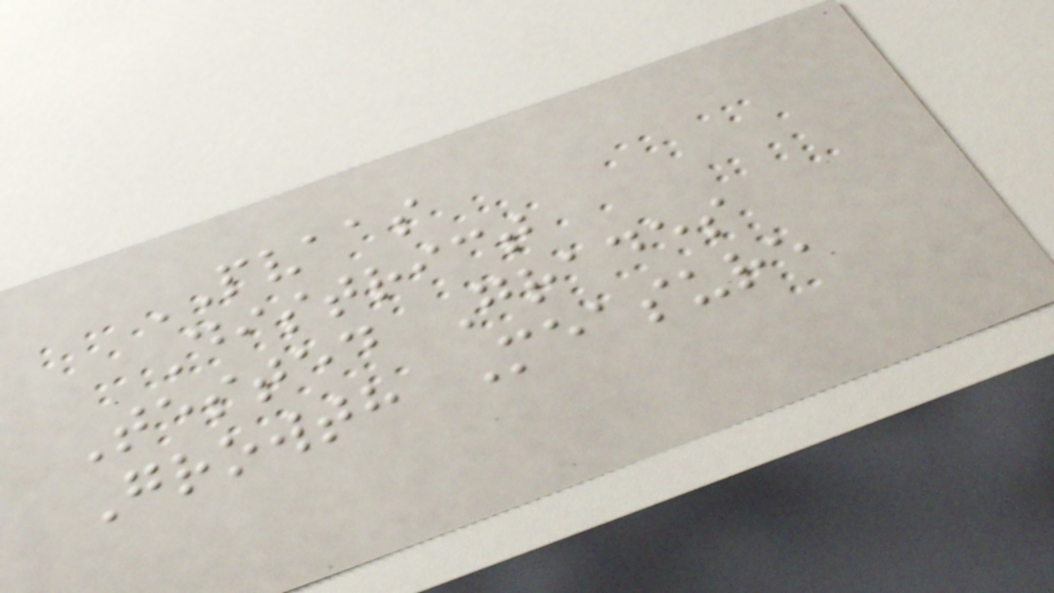PVAAS
District
Tested Grades
Growth Measure
